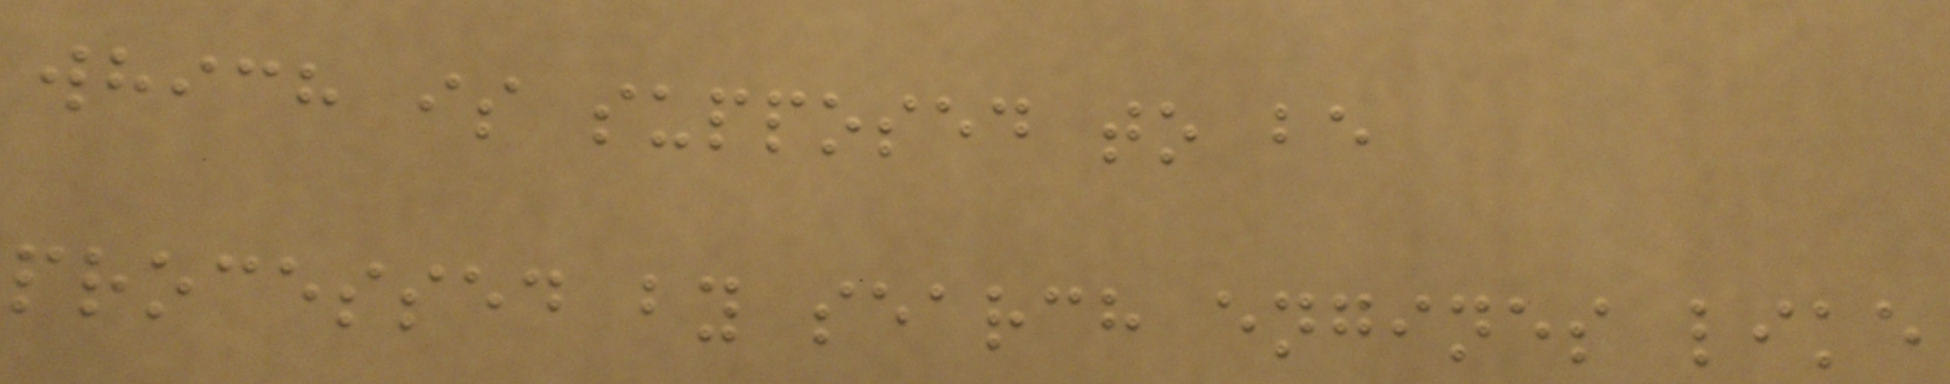which is supposed to be
processed by search engines like
